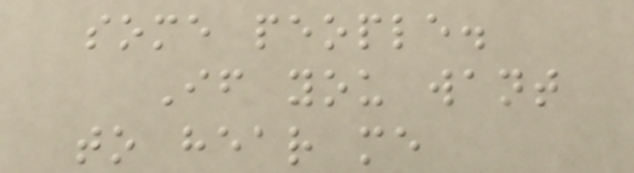some people.
If you want
to hear me
